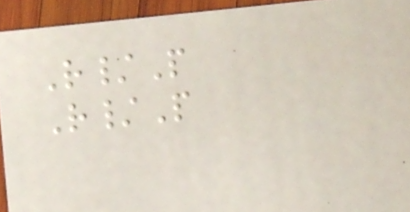R/P
R/P
